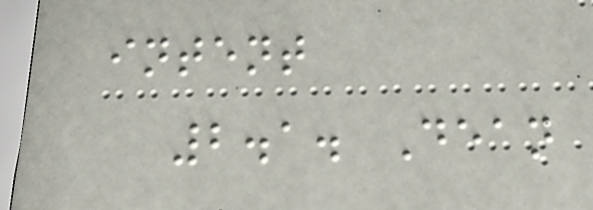intent
2.1. Dean
